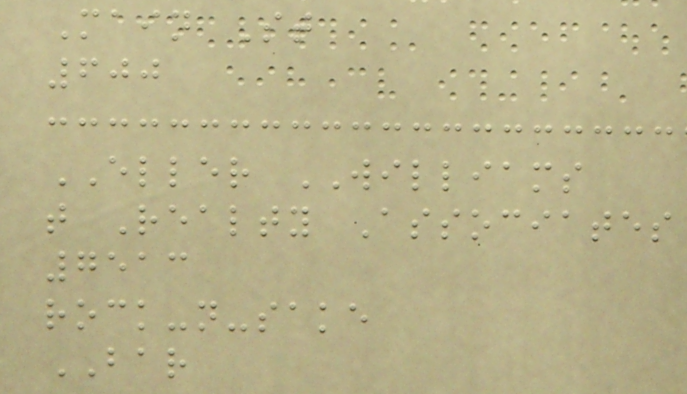Main St
600
ELLER WILLIAMS
t Realty Associates
7513
rock-n-sake
BAR
